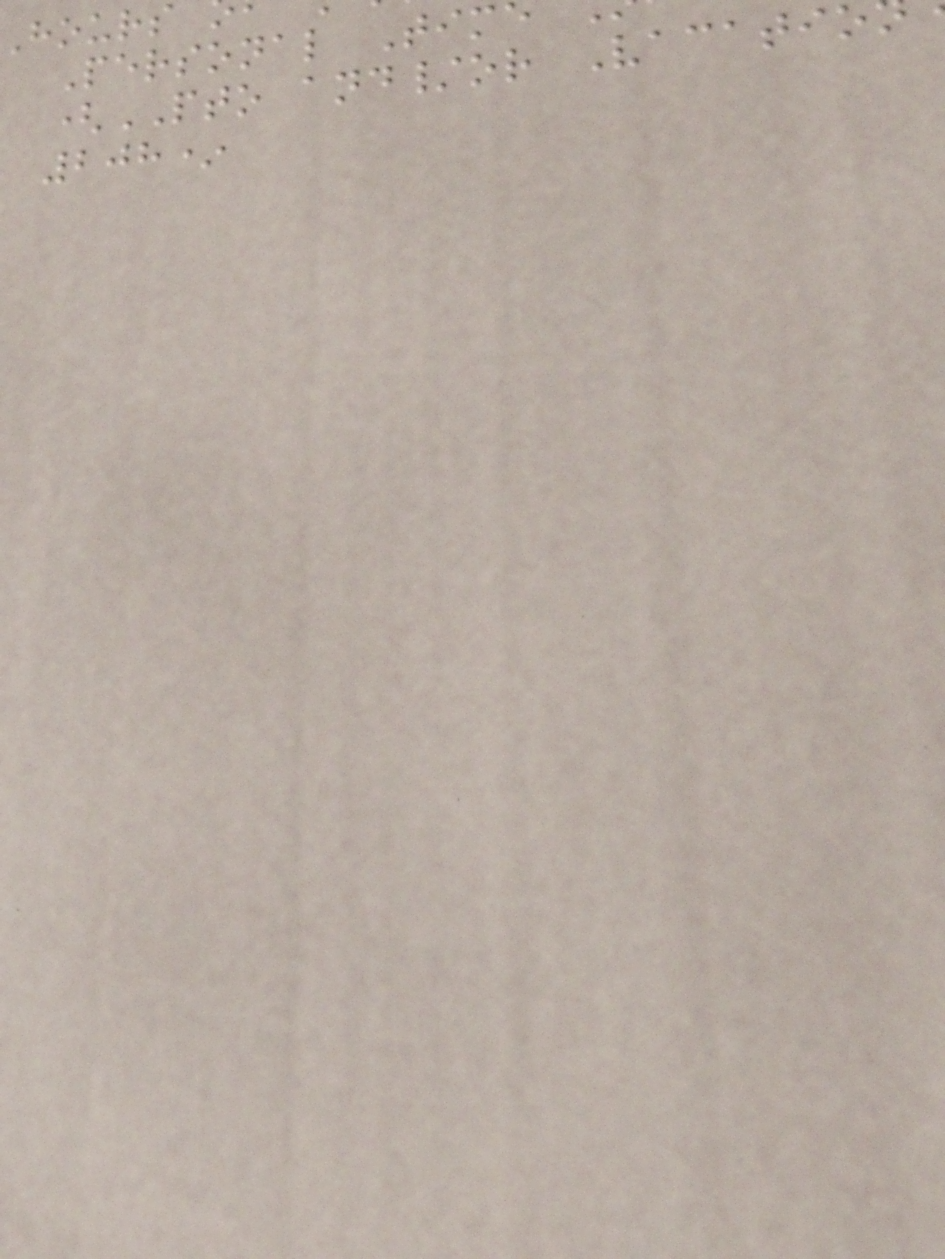Personal Tim
(PTO and/or Vacati
208*
